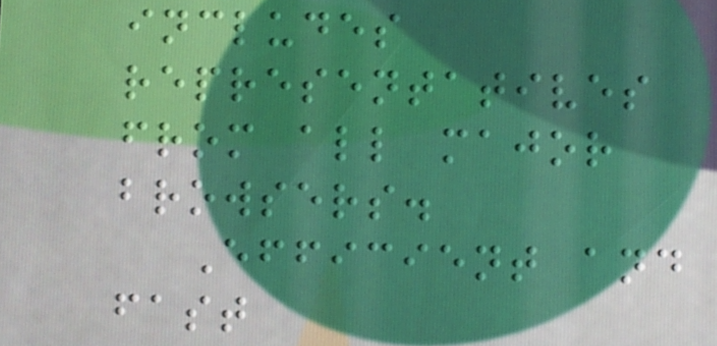includes
representatives
from all major
browsers.
Efficient and
fast
